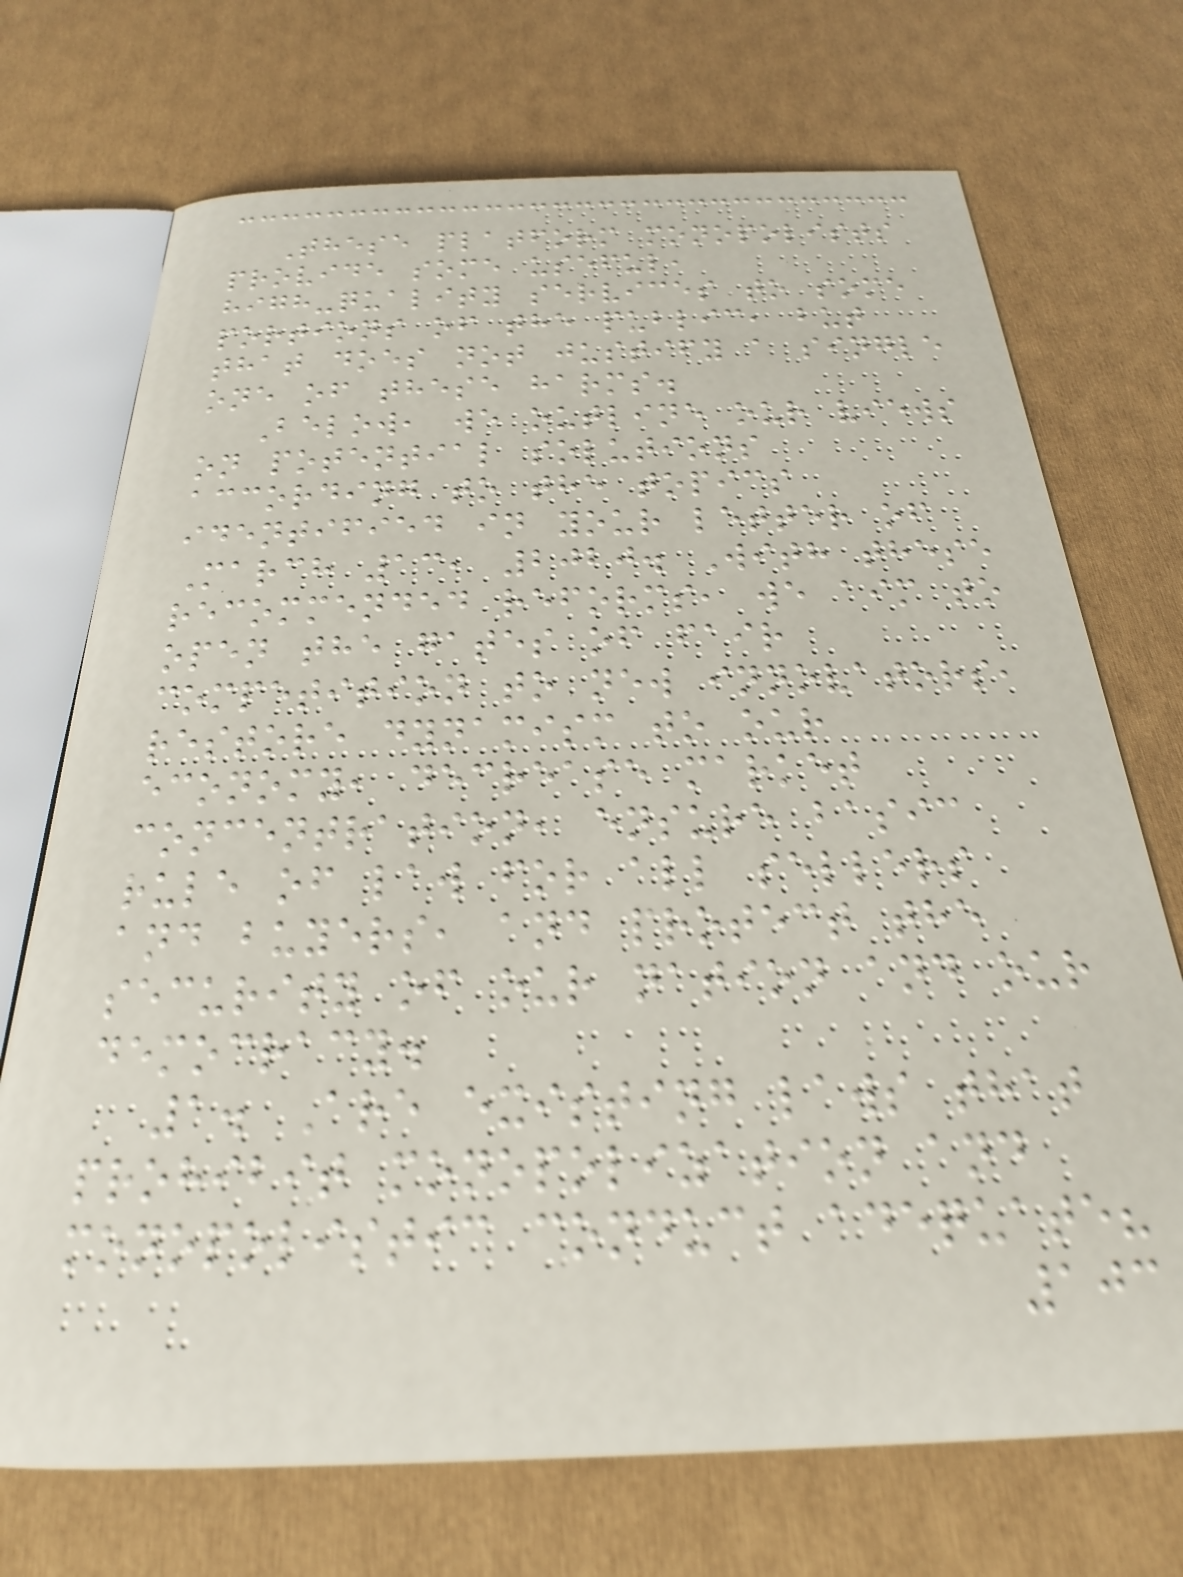These platform monopolists
provide some useful,
high-quality services to some
portions of the public, but
that does not justify a single
one of these harms.
Below, we outline our views
on potential solutions
according to the topics
identified in your letter of
March 13, 2020. With these
recommended reforms, we aim to
open the gates of fair
competition to new innovators,
restore dynamism to our
economy, decrease market
concentration, ensure basic
rule of law for all sellers
and buyers, and protect the
security of our nation and our
democracy.
1. Are existing laws that
prohibit monopolization and
monopolistic conduct adequate?
103
